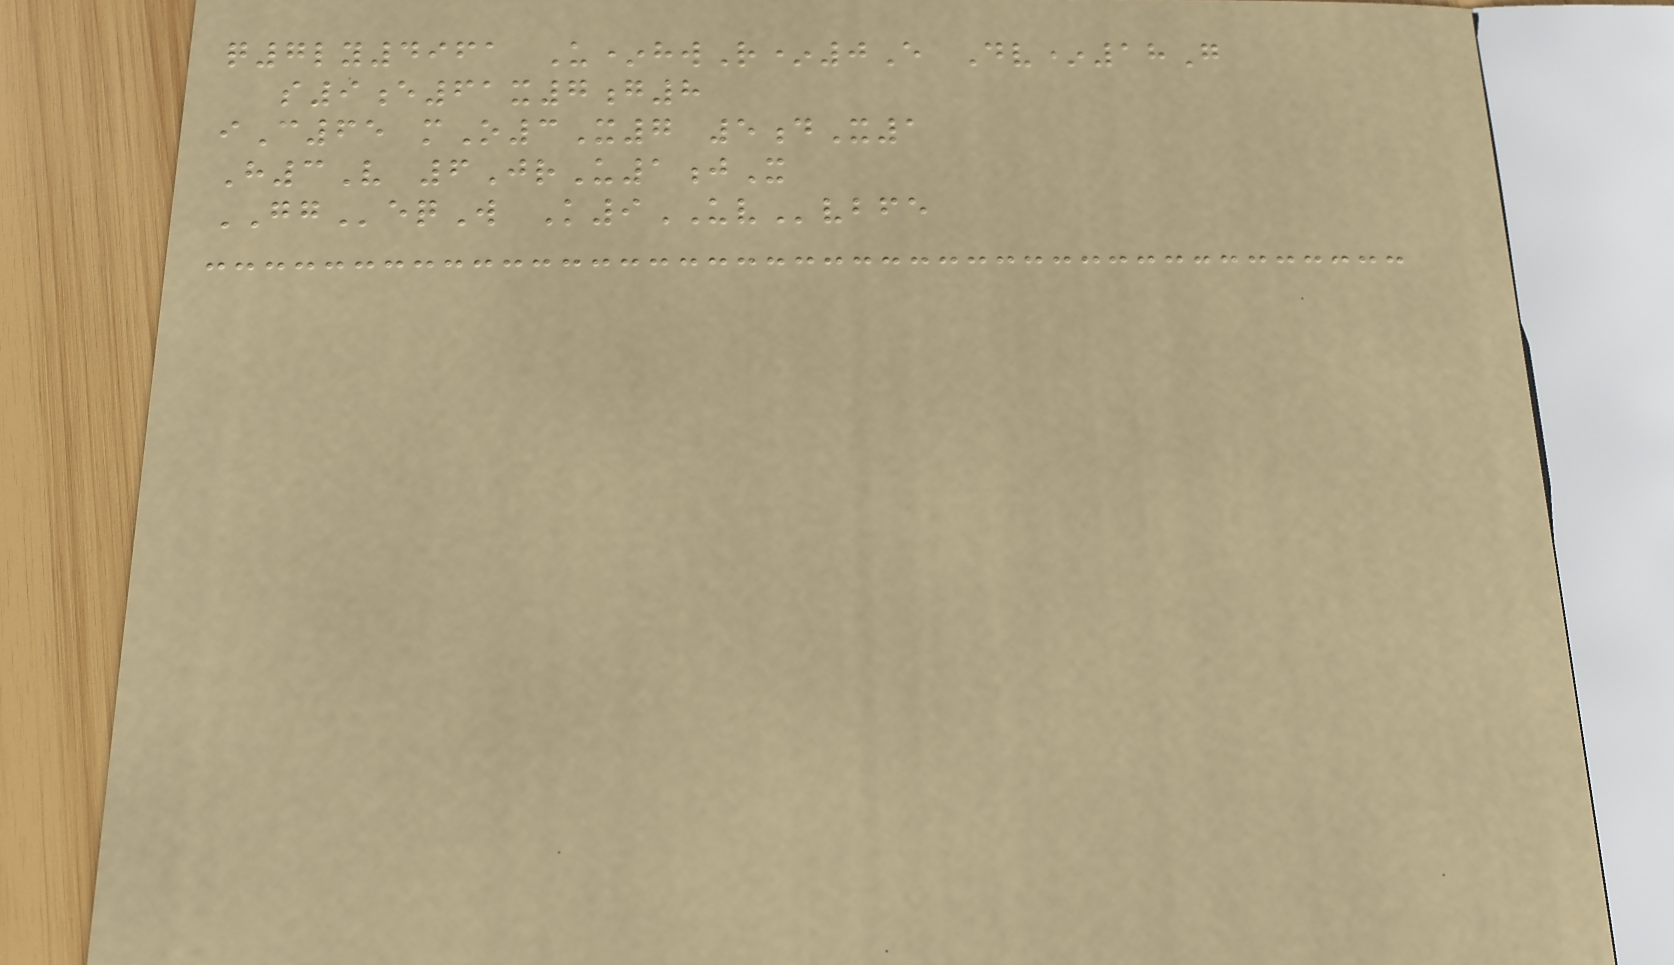q7ly4961 U*hwR*0E Dv*18G
s9e61x7g8
iC65 mO3X7 5dX1
H3V 6JrU1jX
GGeqW K9UVvbfe
